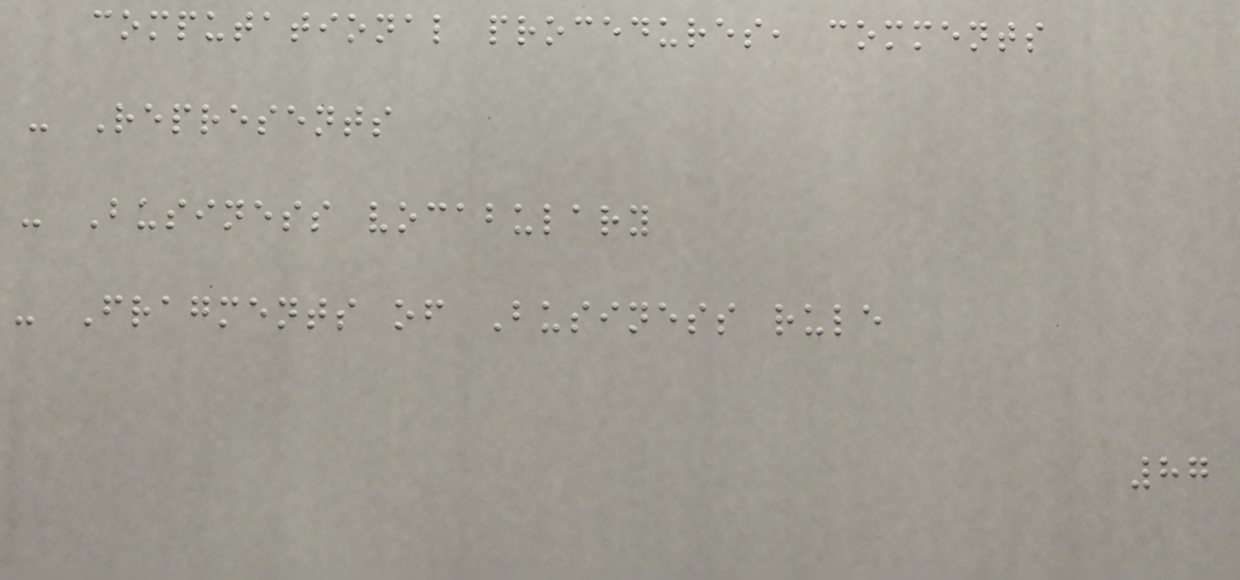computational procedures, comments
- Represents
- Business vocabulary
- Fragments of Business rule
87
